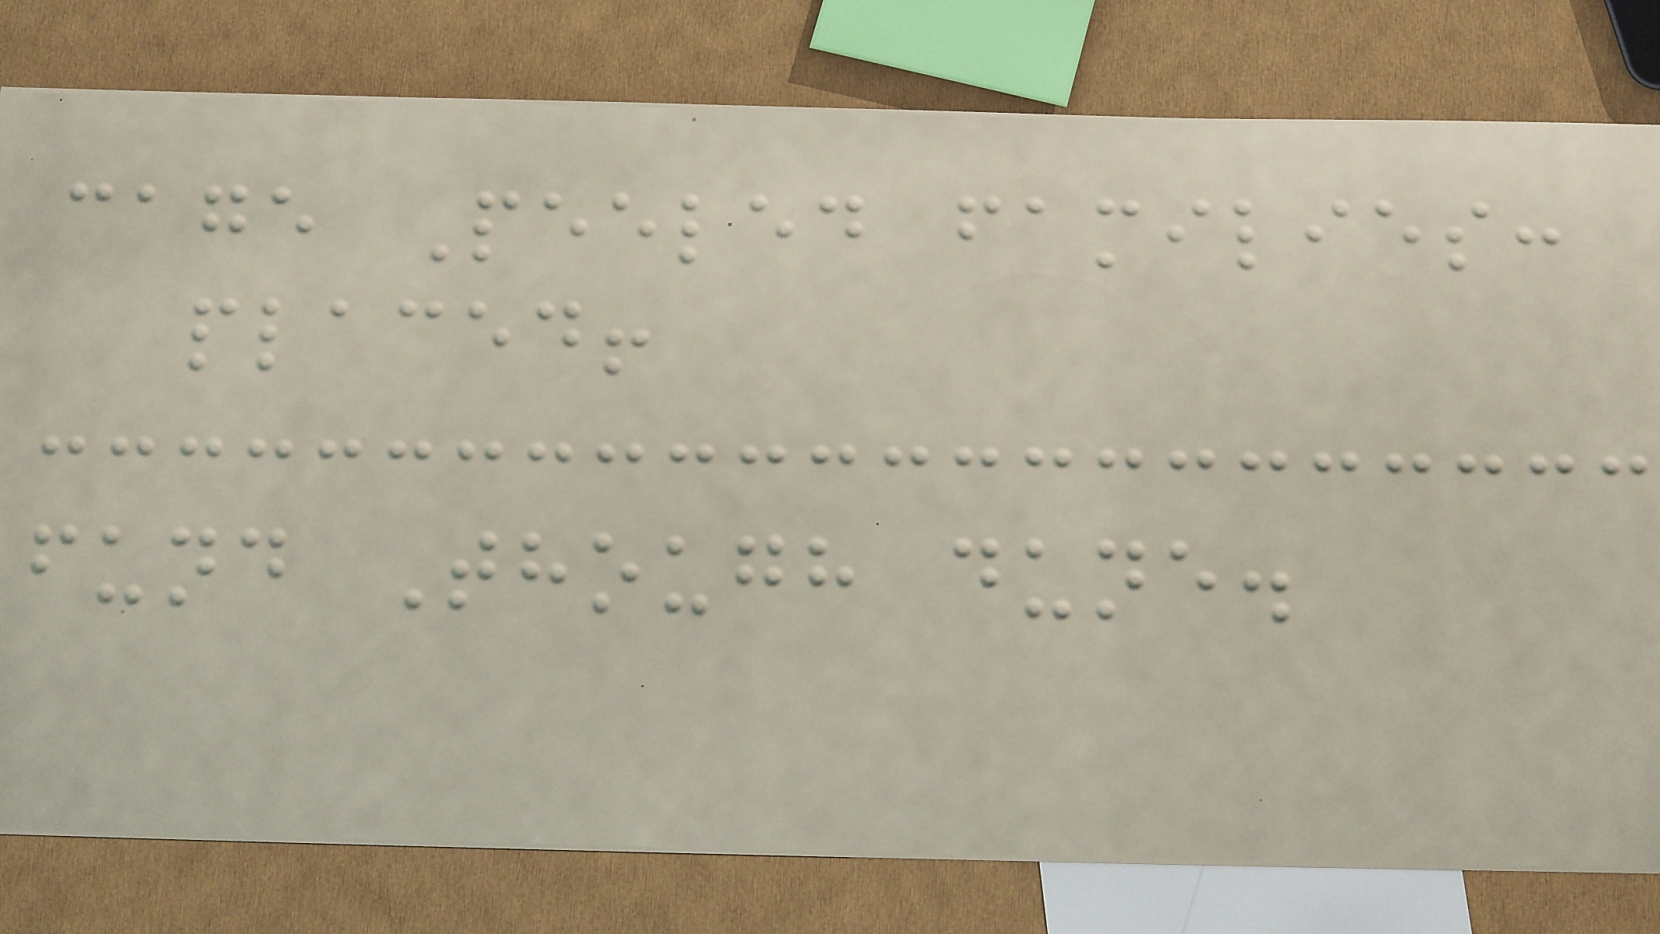cage Peeled families:
placed!
fund Though dune.
